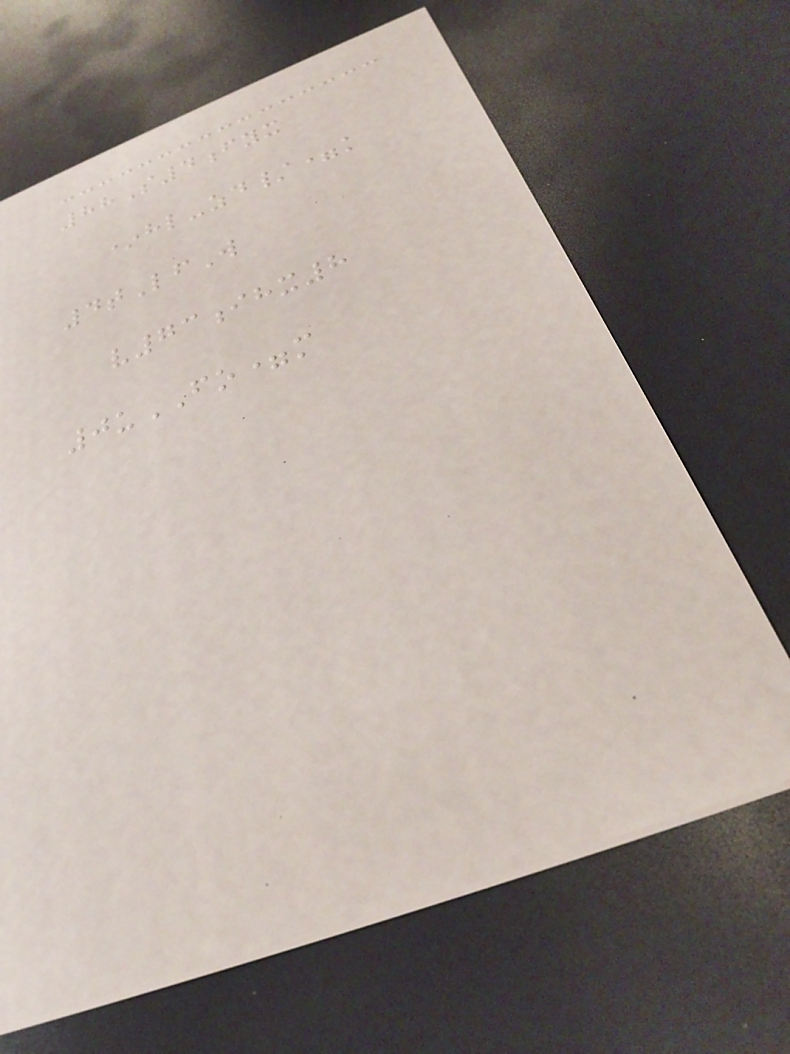88S4fyx
*hl-zd/=k
4tLfW
v73ihx8
0uFO=m
